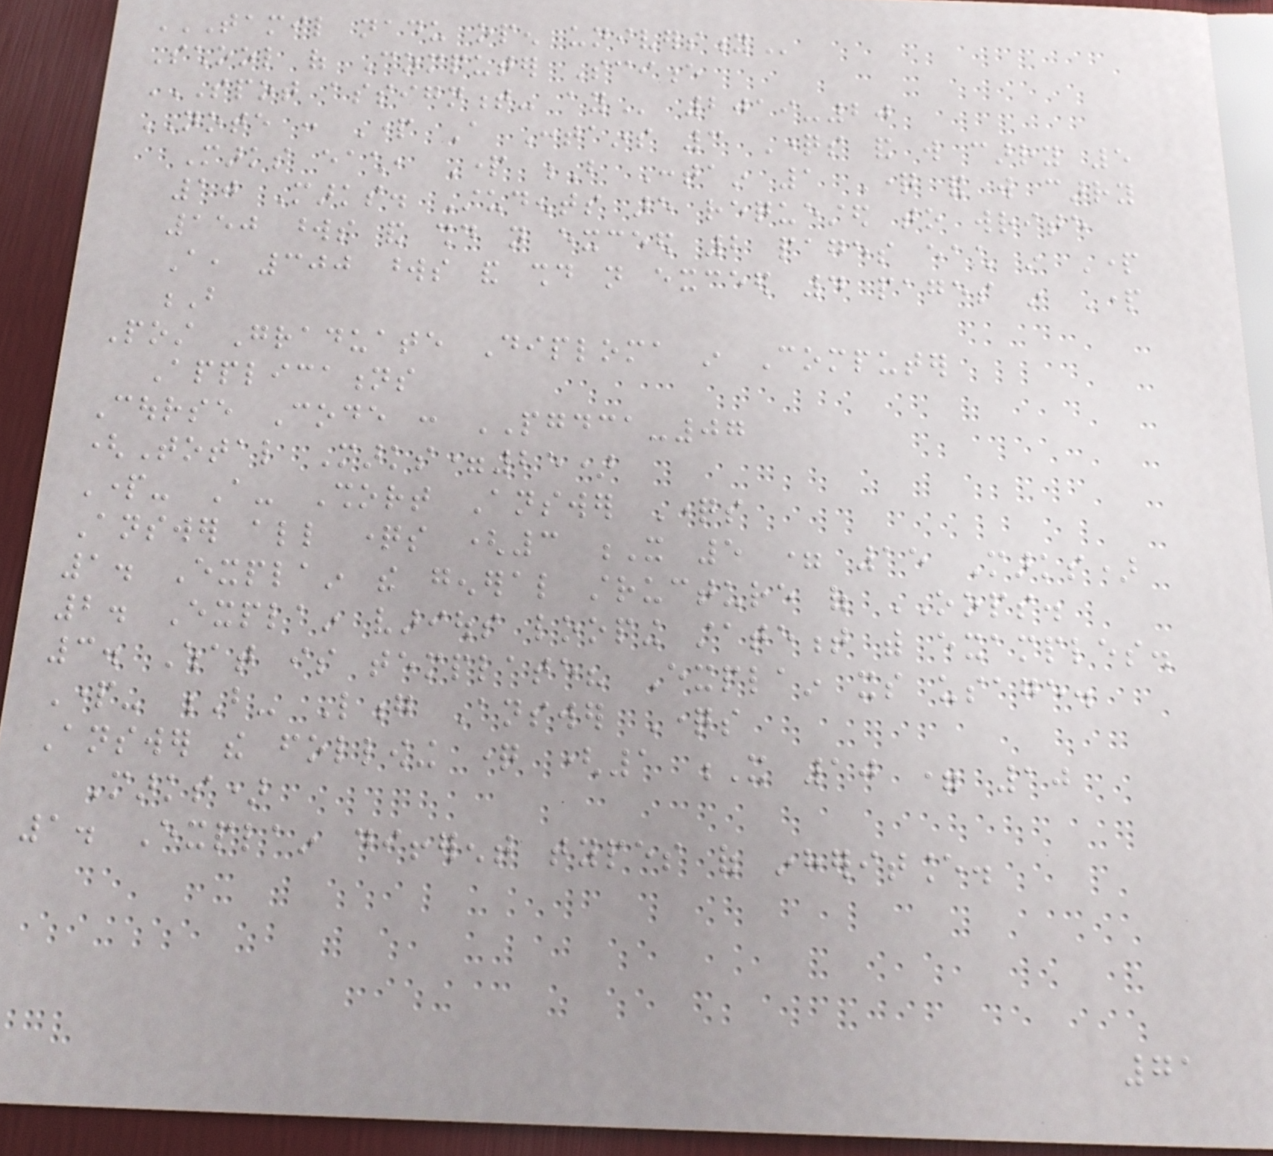TAMIL NADU OPEN UNIVERSITY
School of Computer Science
SPOT ASSIGNMENT- AY 2019-20
NOTE : Part A Contains 3 Questions and will carry 5
Marks each, Part B Contain 1 Question and will carry
10 Marks. Students are requested to write
150 words and should not exceed 2 pages each in Part
A, 300 words and should not exceed 4 pages in Part
B
Post Graduate Diploma in Computer
Applications
Course Code : PGDCA-07
(Total Marks=25)
Part- A- Short Answer Questions
Answer all questions (3 X 5 = 15 Marks)
1. Explain the general structure of OOPS.
2. Explain various looping statement with examples.
3. What is template? Explain its usage.
Part- B- Long Answer Questions
Answer the following question (1 X 10 = 10
Marks)
1. Explain different types of inheritance.
71
